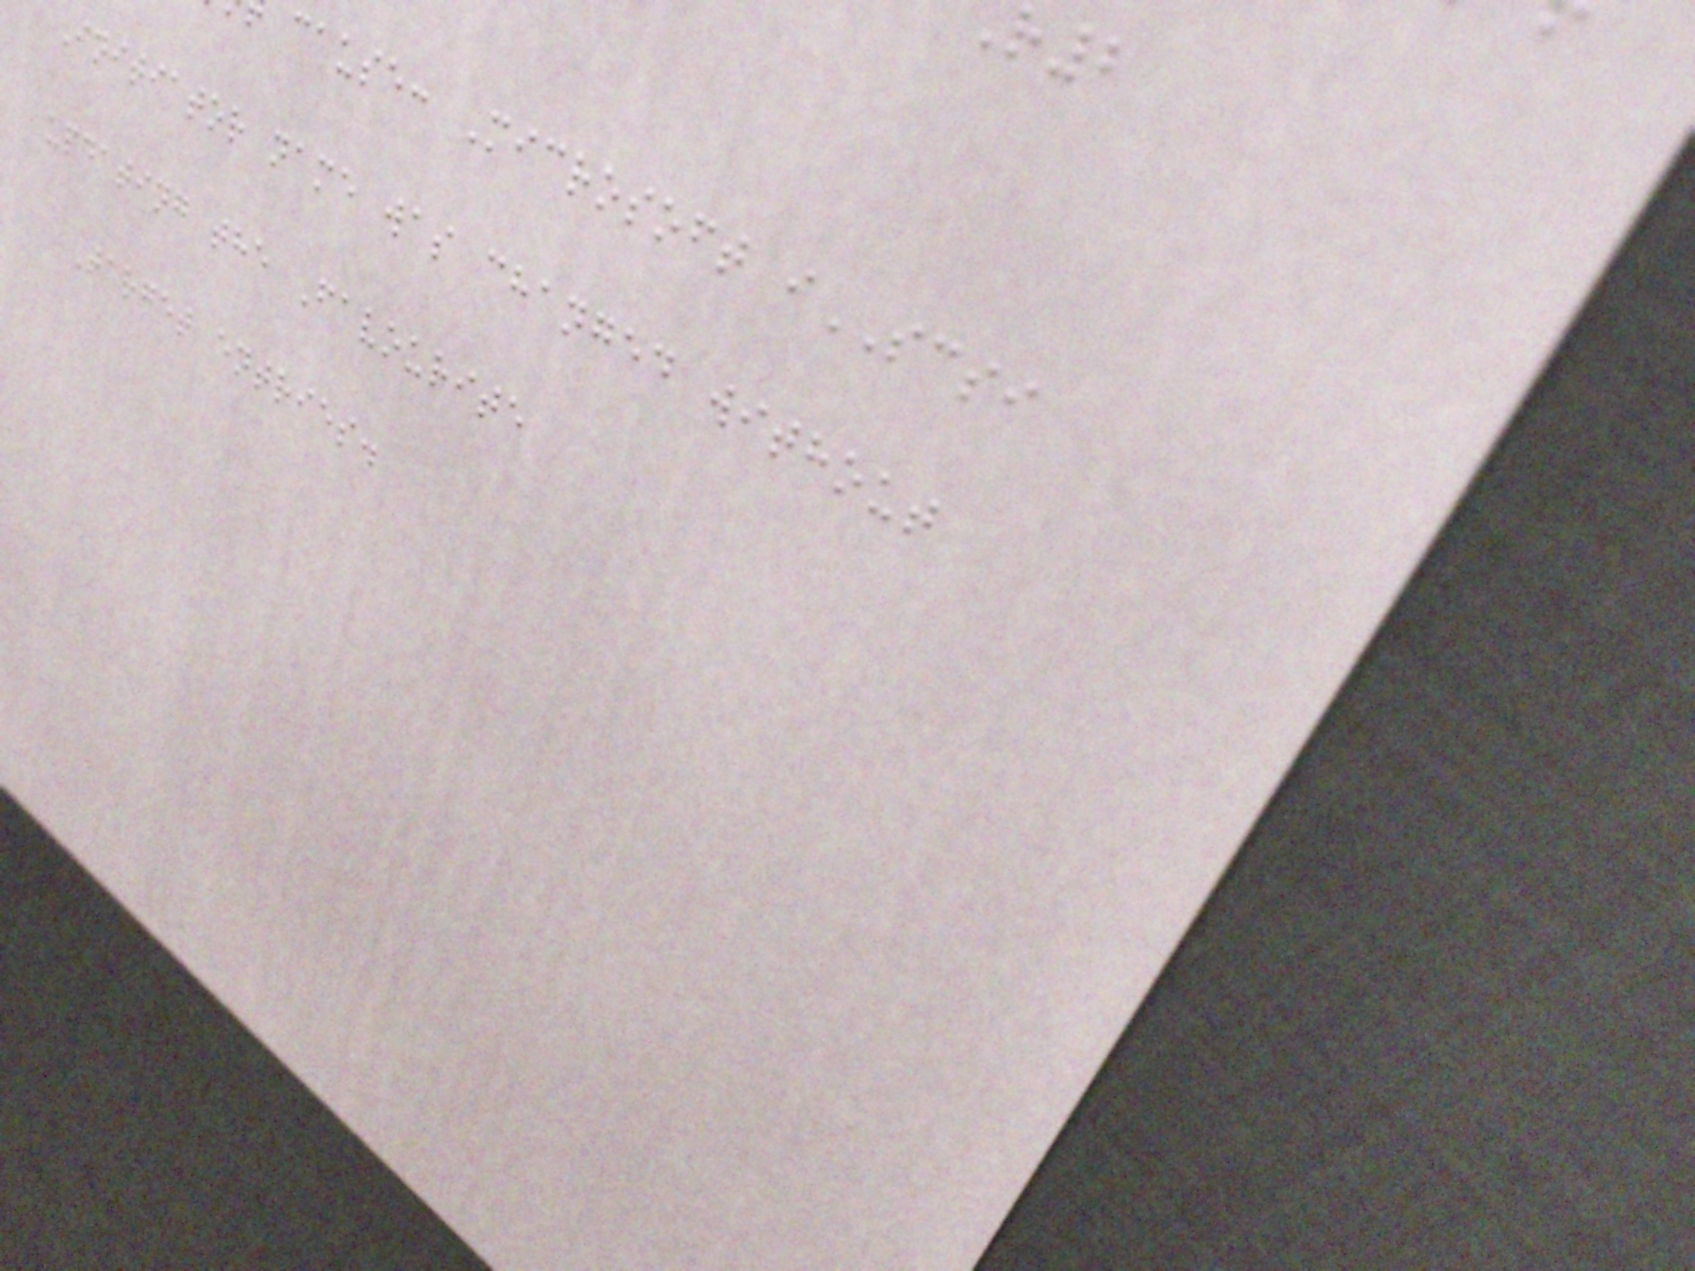cause: Microsoft iSCSI
Initiator name was changed without
updating the Favourite
Target entries.
